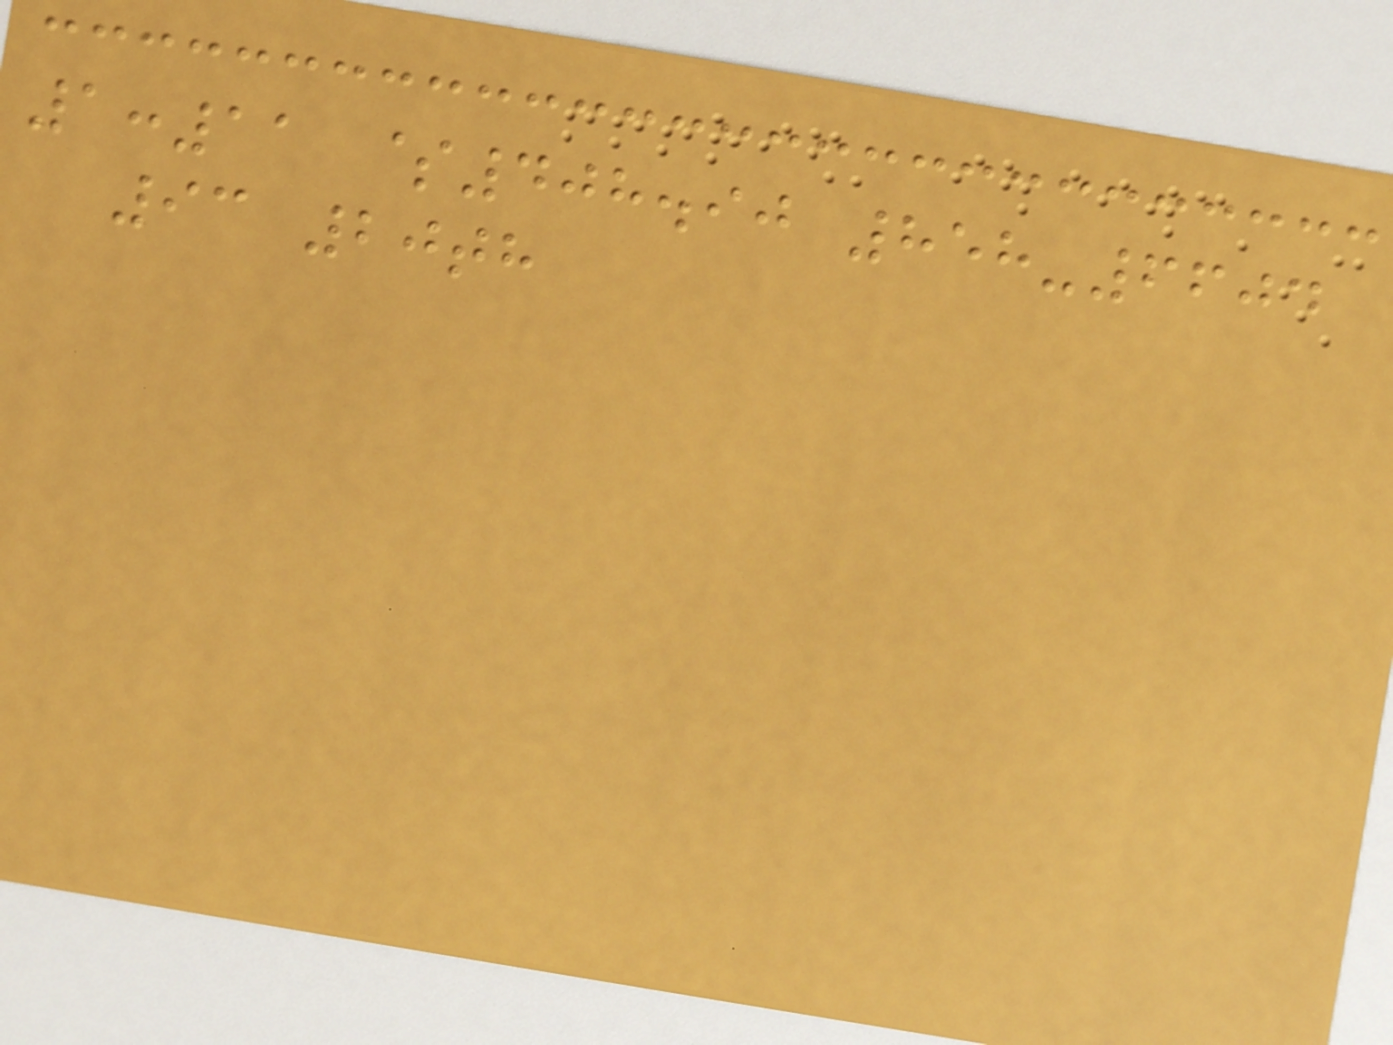1:11 $408.90 858-6604
93 20th
